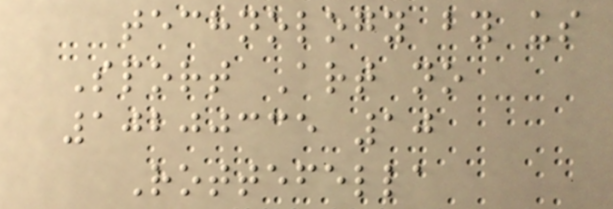technology by us
Sport Art no
10200335 10
Rottefella
